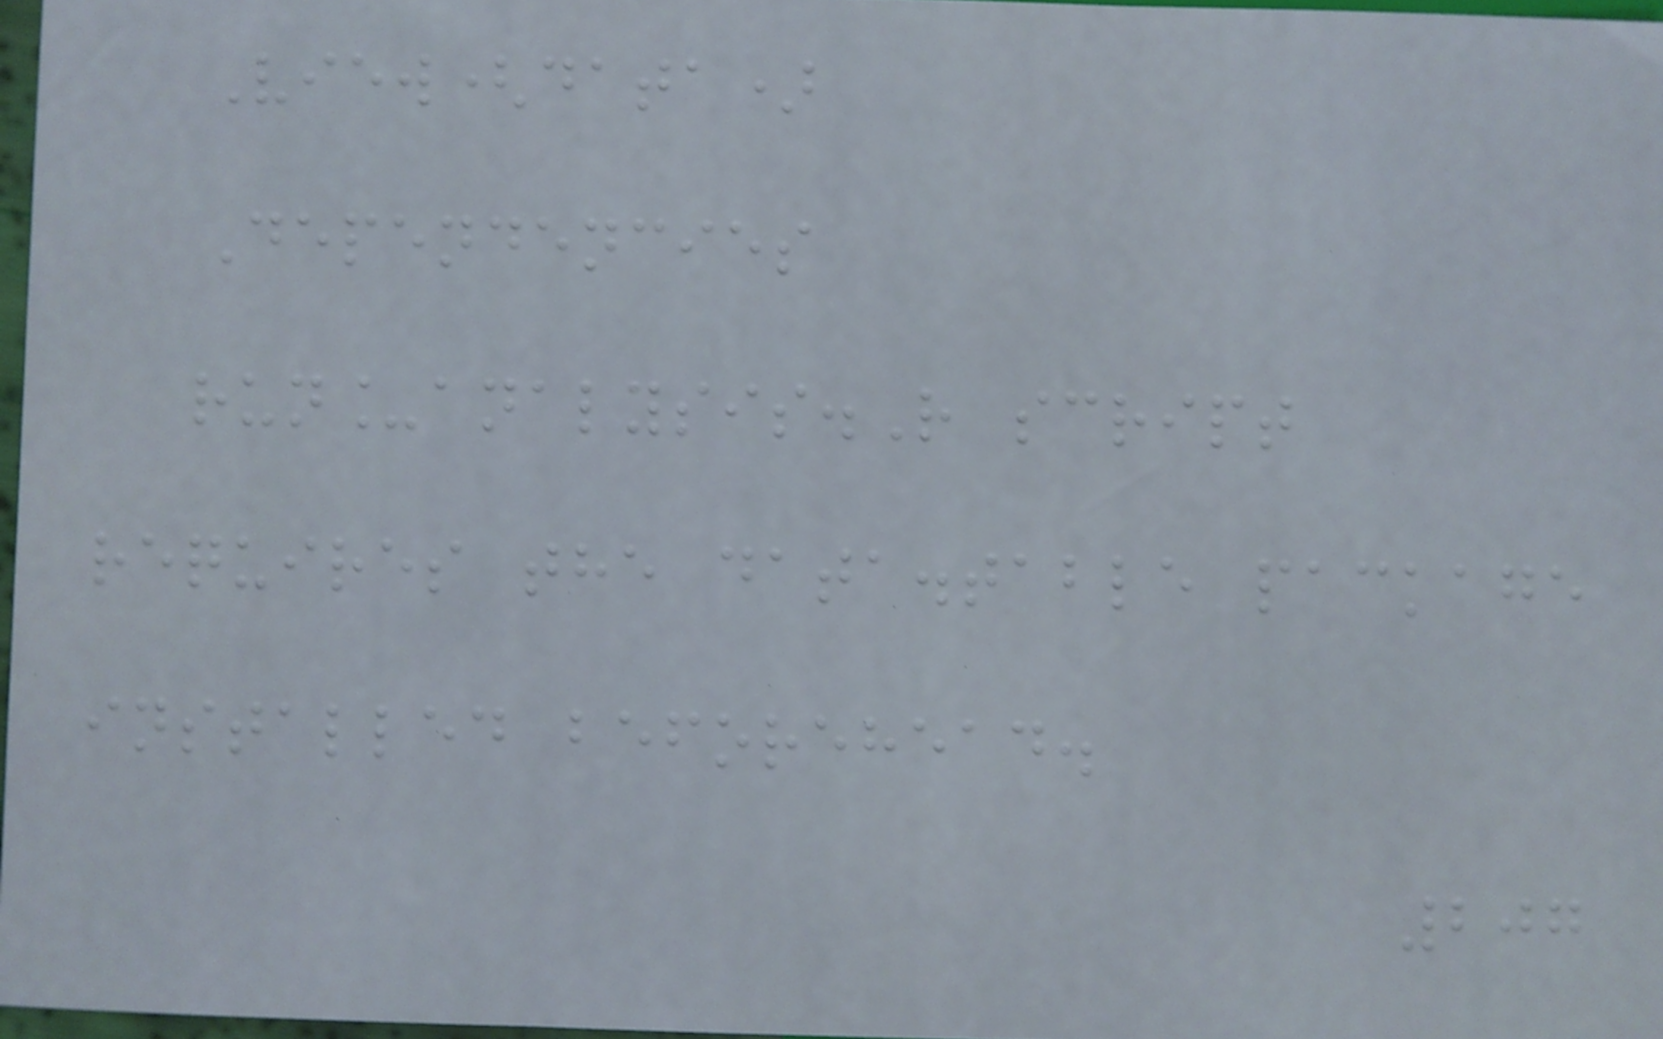View(data)
Dependencies
run_analysis.R script
requires the data.table package
installed beforehead.
207
